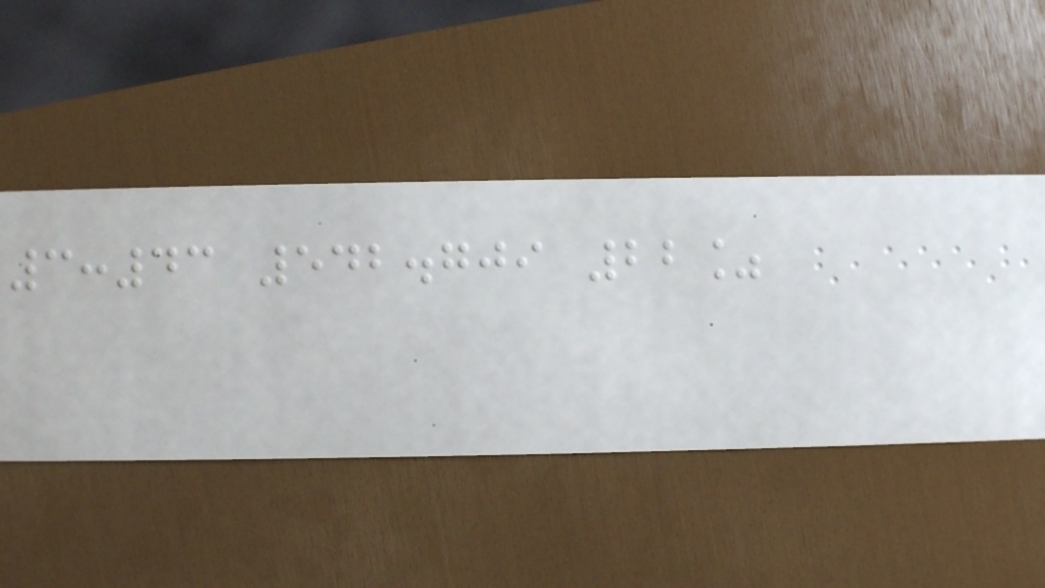3:43 542.709 22%
